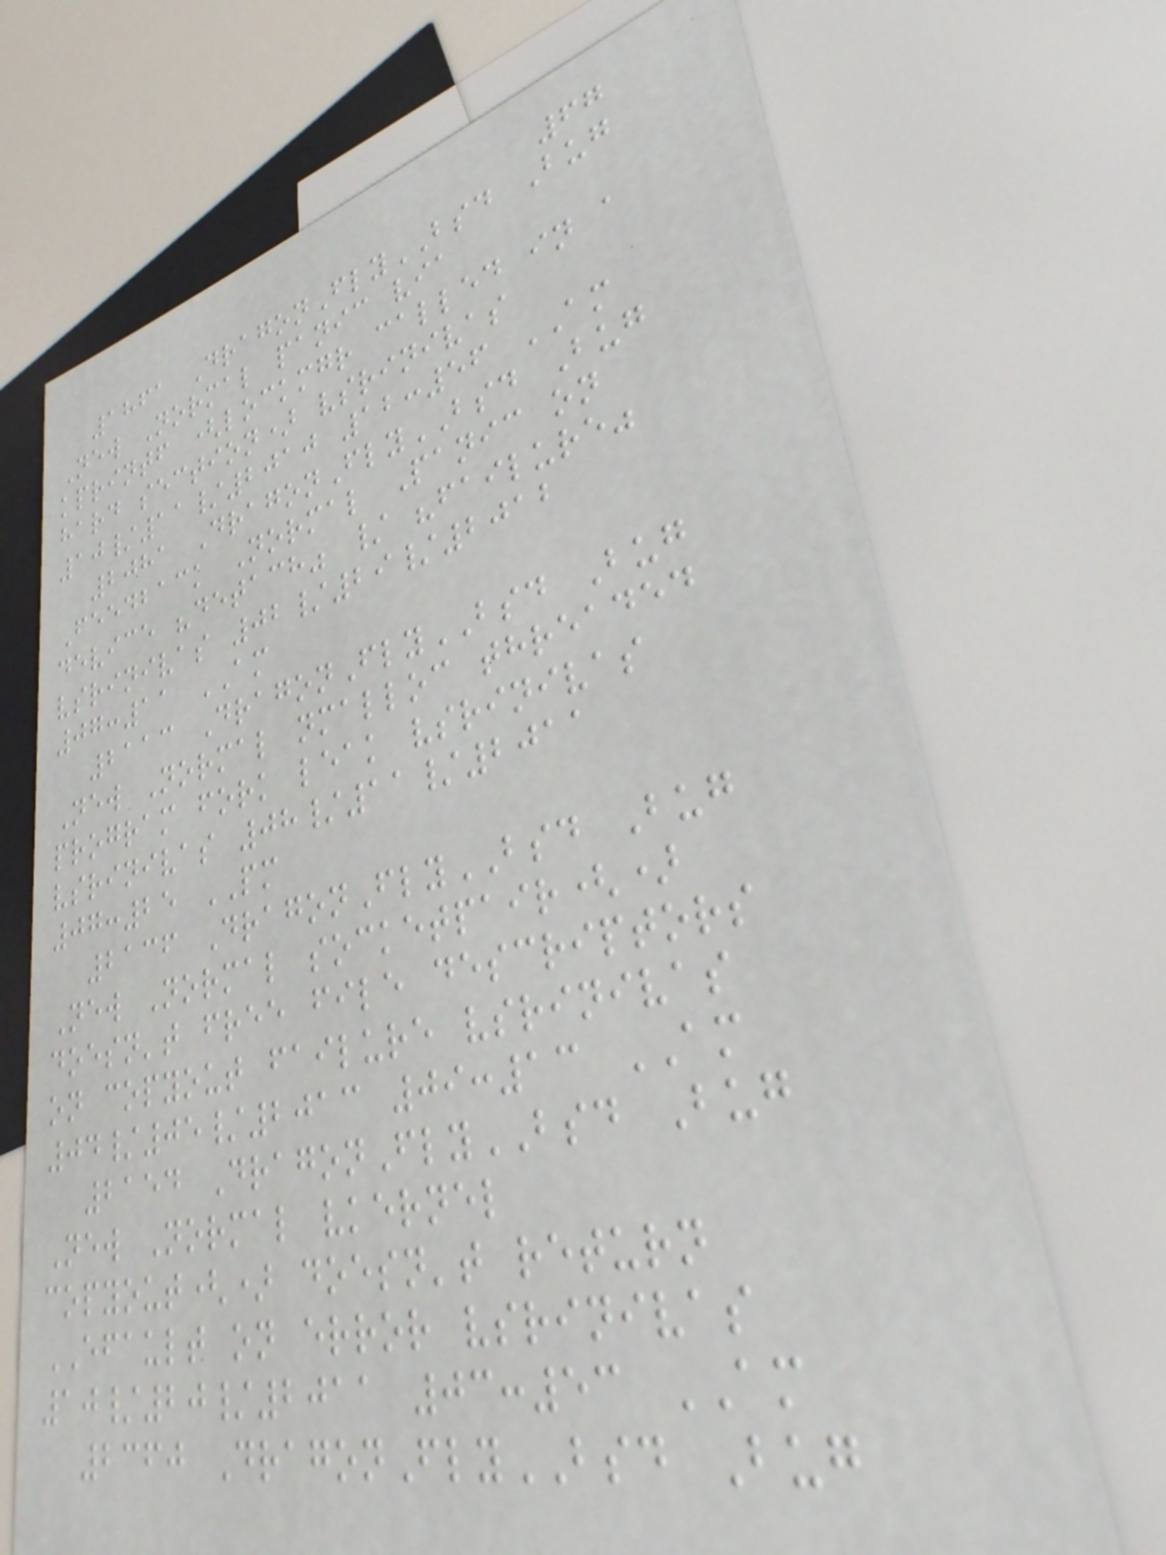67
1861 DragonFlyBSD Bug
New Normal panic via
kprintf (lockmgr called in a
hard section) vsrinivas
10/11/2010 12:56 AM
2081 DragonFlyBSD Bug
Feedback Normal Panic on
device "detach" / "failure"
vsrinivas 02/29/2012
07:11 AM
2113 DragonFlyBSD Bug
New Normal nmalloc threaded
program fork leak vsrinivas
vsrinivas 08/11/2011
07:25 PM
2136 DragonFlyBSD Bug
New Normal socketpair()
doesn't free file descriptors
on copyout failure vsrinivas
04/05/2013 09:13 AM
2154 DragonFlyBSD Bug
New Normal vkernel
copyout() doesn't return
EFAULT on error vsrinivas
10/20/2011 03:53 AM
2360 DragonFlyBSD Bug
